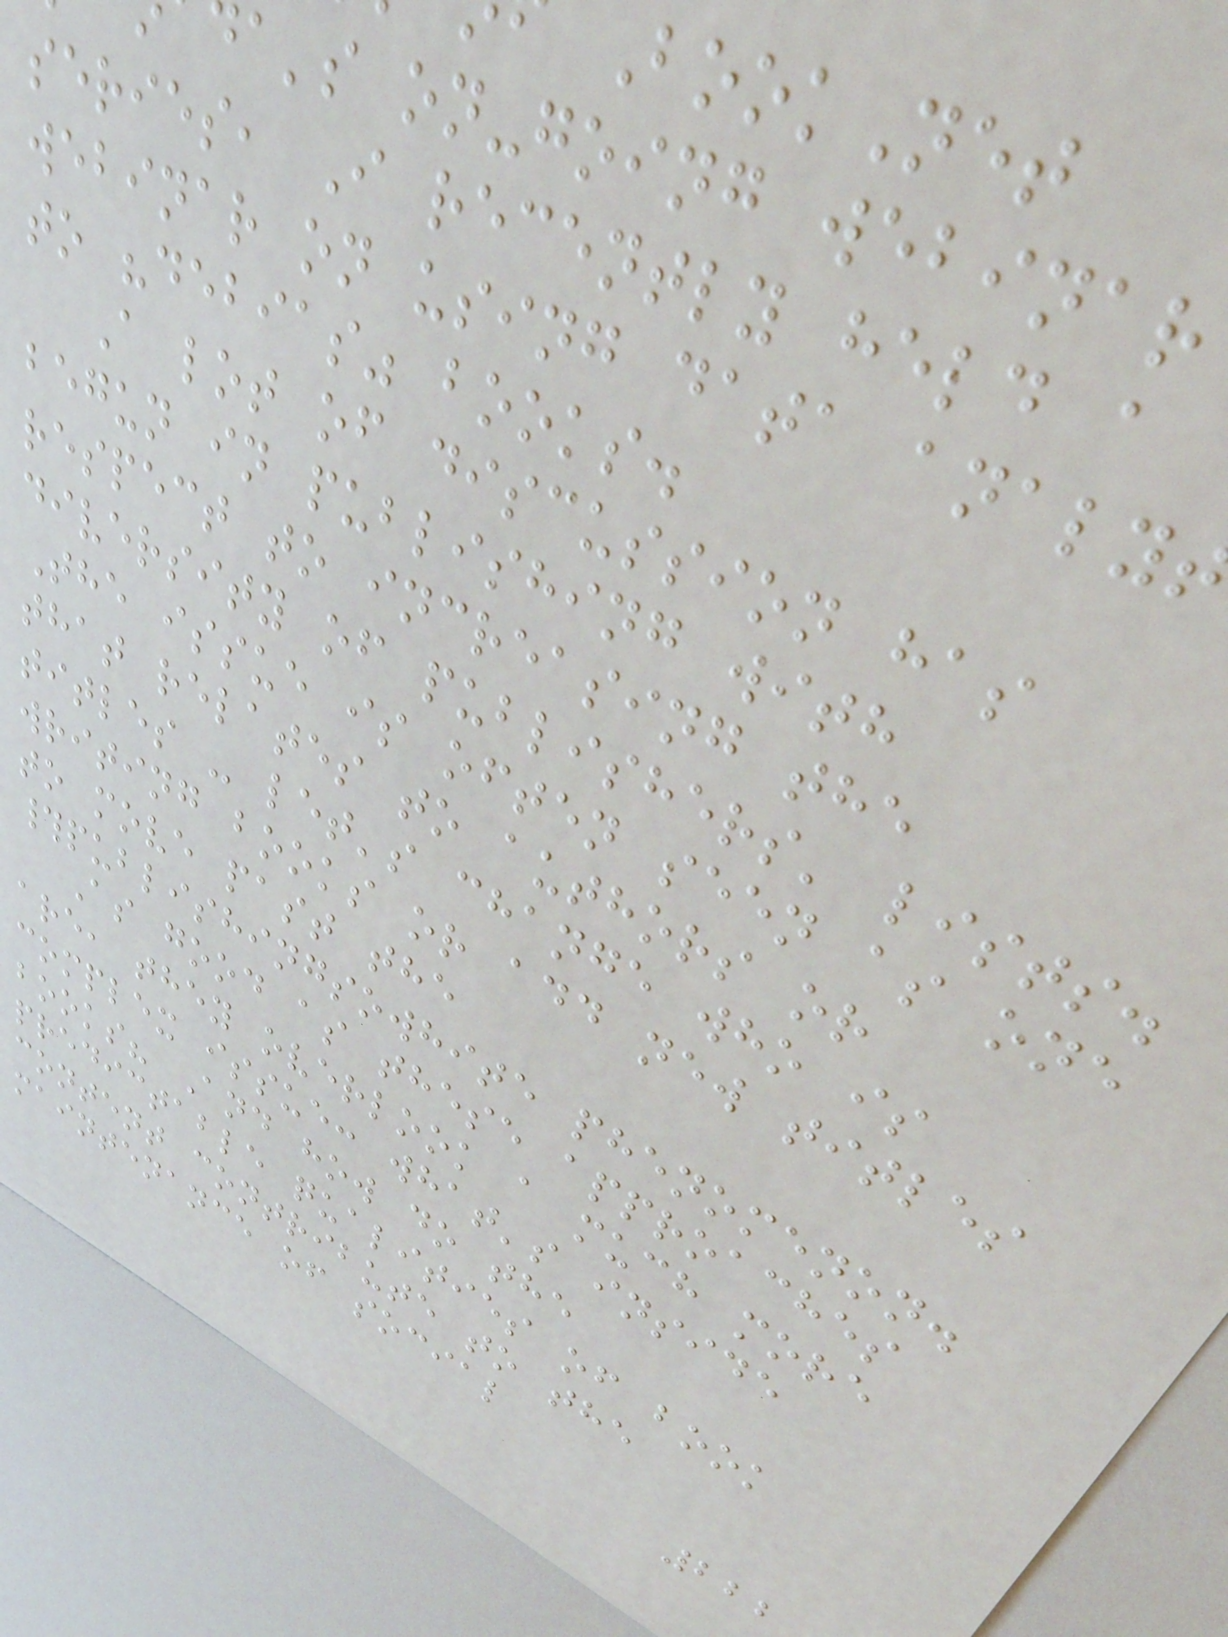BookNet
a's on-going webinar
series, I recently held a
webinar on using data analy
to "debias" books.
A lot of discussion has
begun in publishing with
respect to increasing the
diversity of publishers' lists.
The issue is often seen as one
that relates to authors or
titles - let's change who is
writing books or add new titles
to move past the
#publishingsowhite phenomenon.
As good as these approaches
are, they overlook a much more
complex issue: what's inside
books? And how do the
predictable qualities of book
content contribute to the
maintenance of social
222
